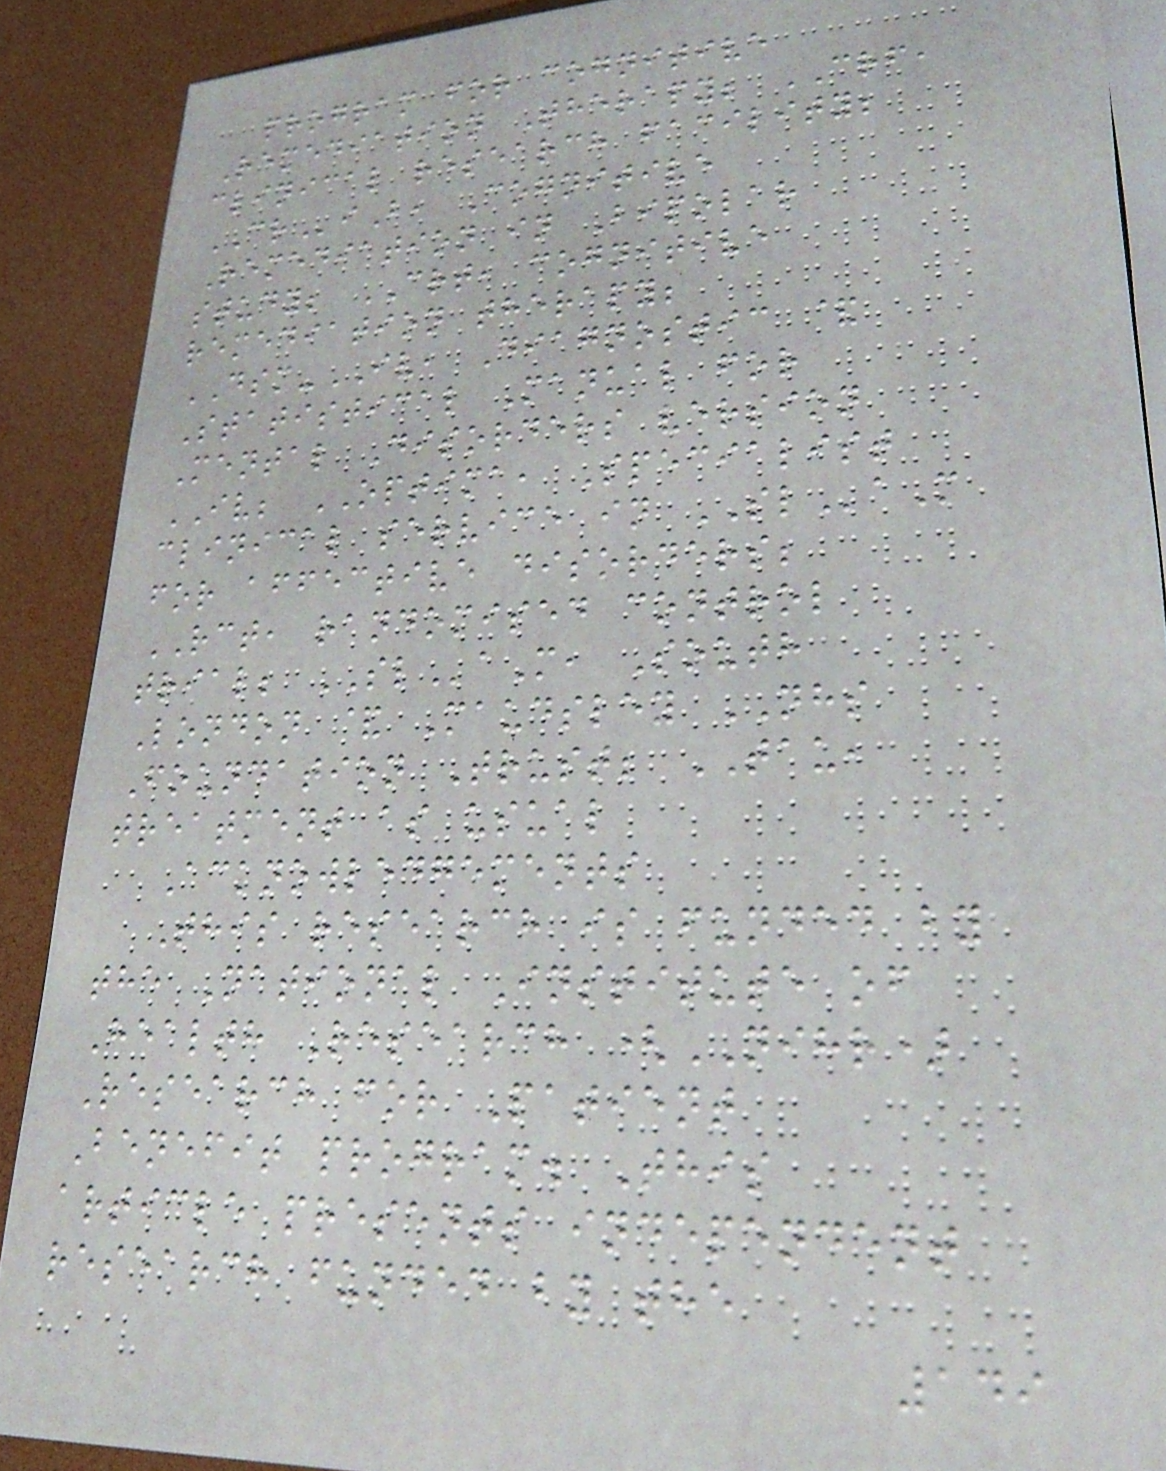program for cognitive
Remediation Therapy; CRF,
clinical research facility;
CRiB, Cognitive
Remediation in Bipolar
study; CRT, cognitive
remediation therapy;
DSM-IV, Diagnostic &
Statistical Manual for
Mental Disorders version
IV; OPTIMA, Specialist
clinical service in SLaM
for affective disorders;
RCT, randomised control
trial; SLaM, South
London & Maudsley NHS
Foundation Trust; TAU,
treatment as usual
Acknowledgements
This research is funded by
the National Institute of
Health Research (NIHR)
Research for Patient
Benefit program. This
article presents independent
research funded by the
149
